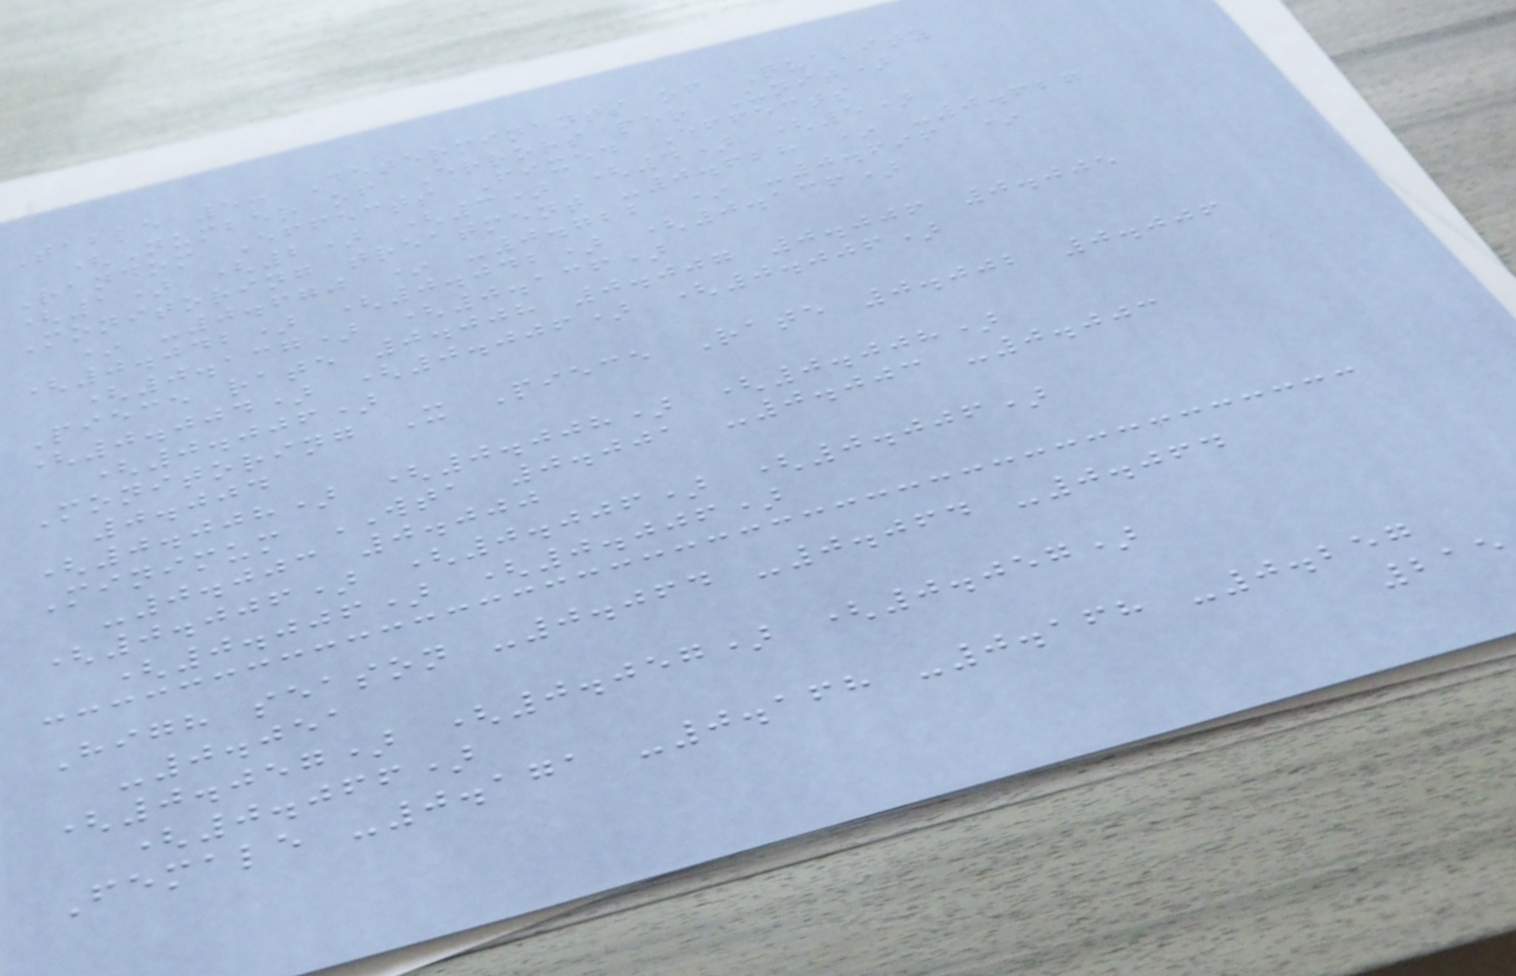Table 5: Determinants of Quality
(Number of Errors per Unit)
Random Effects Fixed Effects
(1) (2) (3) (4) (5)
Monitoring treatment -0.628 * -0.627
* -0.670 * -0.722 * -0.696 *
(0.042) (0.042) (0.136)
(0.137) (0.136)
Piece rate 0.008 0.007 0.006 0.005
(0.004) (0.006) (0.006)
(0.006)
Monitoring X Piece Rate 0.002 0.006
0.004
(0.008) (0.008) (0.008)
Minimum WTA 0.001 -0.003 -0.003
-0.003 0.000
(0.006) (0.006) (0.006)
(0.006) (0.006)
High season -0.064 -0.064 -0.064
-0.051
(0.057) (0.057) (0.057)
(0.066)
Female -0.171 -0.168 -0.168 -0.257
215
